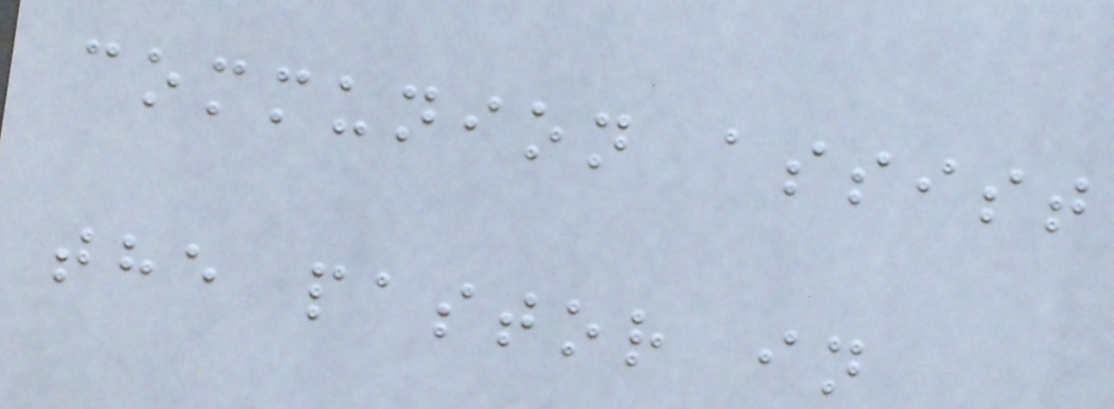communion assist
the pastor in
